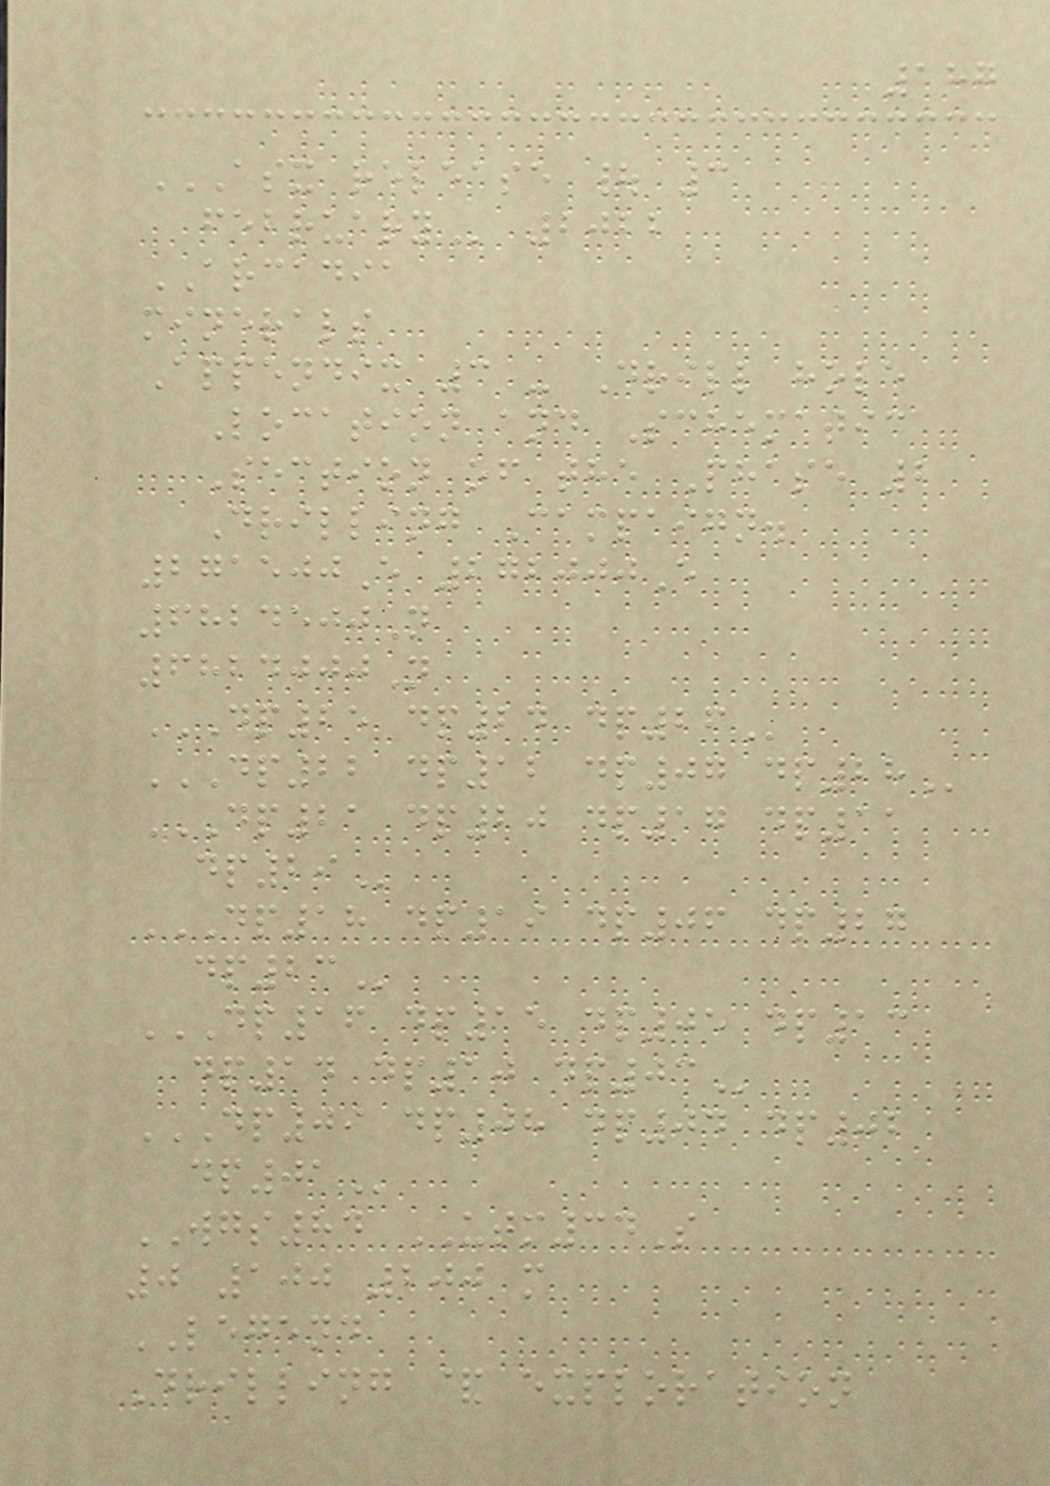187
ASX RELEASE | 3
FEBRUARY 2022
ARCADIA
minerals
Appendix 3 - Drill hole
Location and Schematic
Section of the Phase 2
Drilling Campaign.
271500E 272000E
6824500N
6824000N
DP25 DP24 DP26
DP22 DP12 DP07 DP28
DP21 DP20 DP17 DP11
DP29
DP18 DP19 DP06 DP27
DP23
DP16 DP15 DP05 DP13
DP14 DP10 DP03
DP09 DP08 DP04 DP02
DP01
WGS84 UTM34S
0 100 200 m
LEGEND
Drilling & exploration
